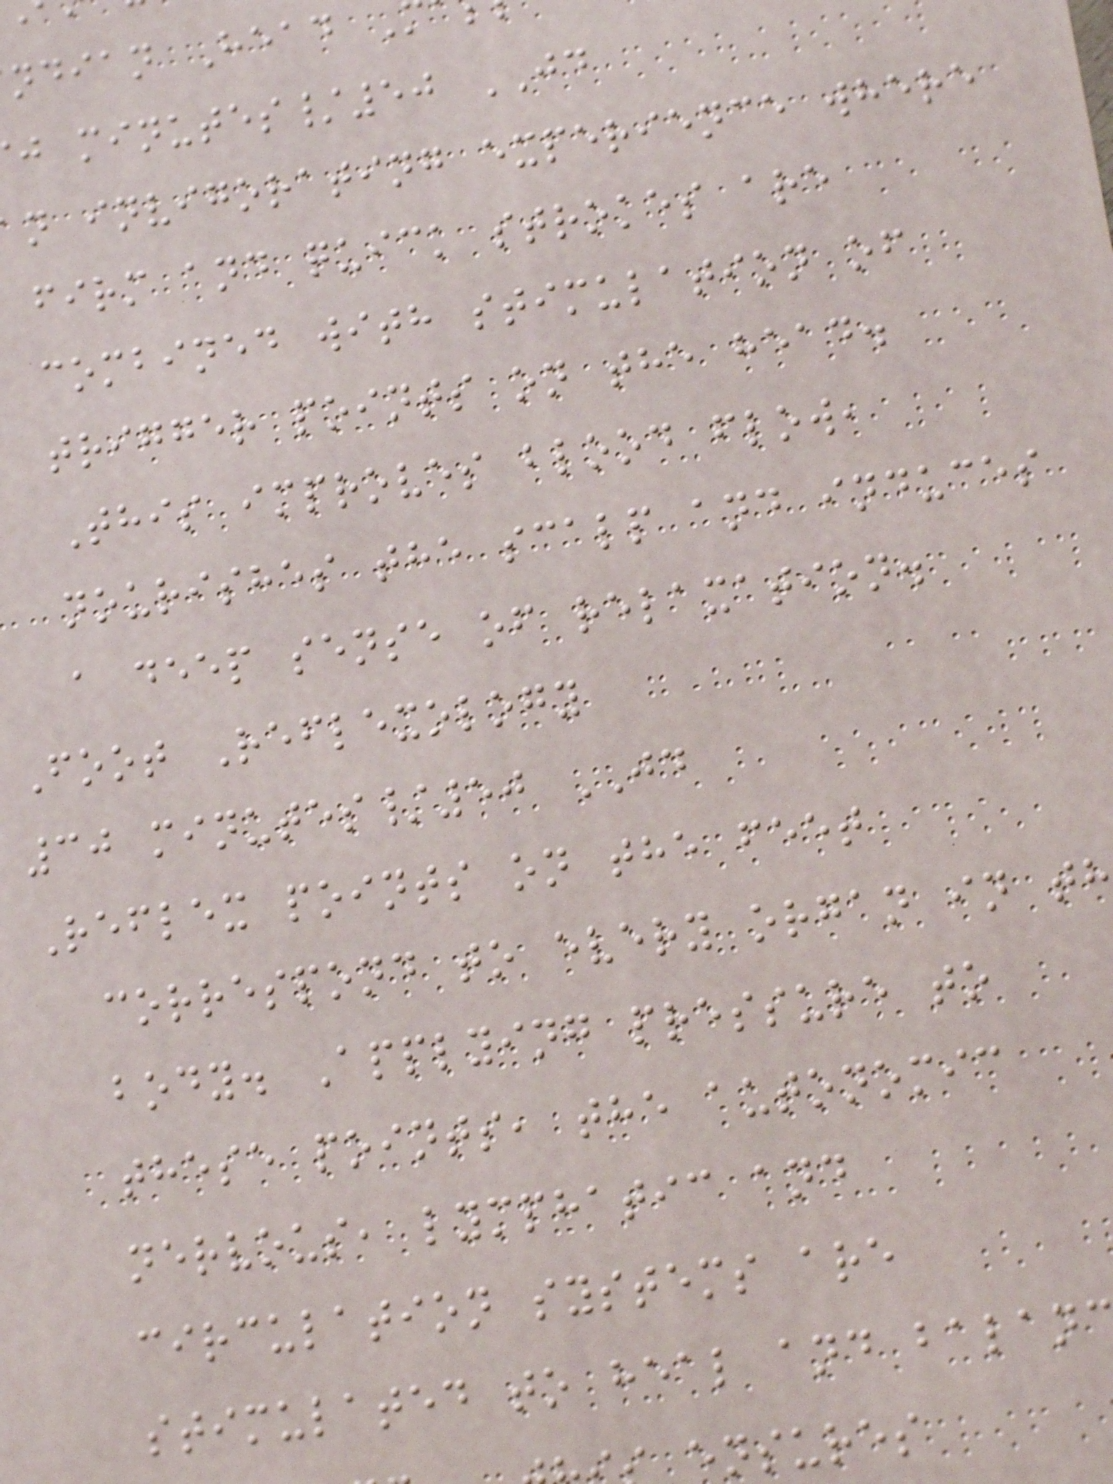ndian Head
j minutes/50 JD
n invigorating experience where
firm and quick strokes are
combined with stimulation of
trigger points on the head.
This improves blood flow,
nourishes the scalp and induces
a deep sense of relaxation.
Foot Reflexology
30 minutes/50 JD
Reflex points on the feet
correspond to every organ in th
body. Applying pressure to
these points, the autonomic
nervous, lymphatic and
circulation systems are
stimulated to heal and balan
ensures
